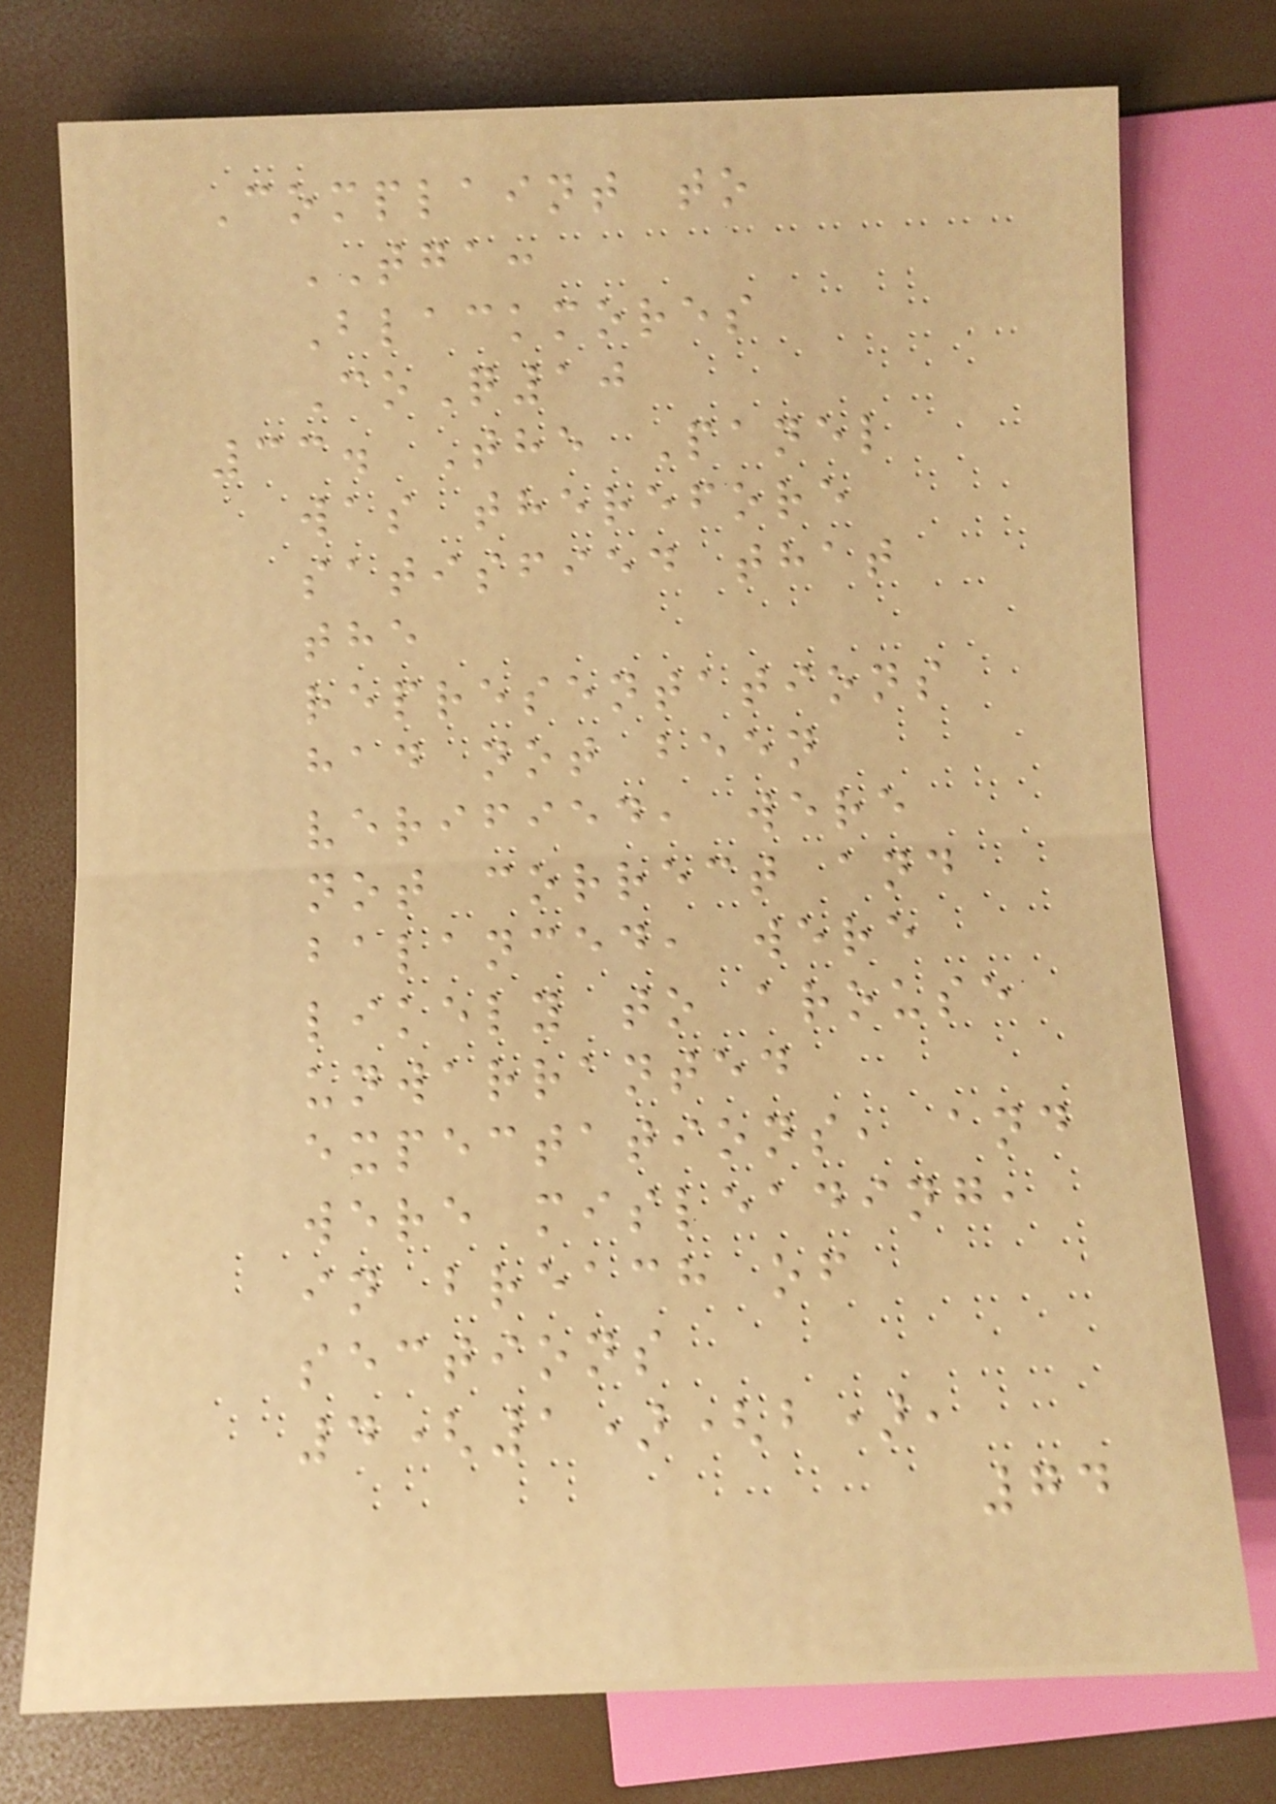Complaint to
TGA:
Blackmores
CoQ10
33. The Panel
was therefore
satisfied that
the
representations
had not been
verified, were
not correct and
balanced, were
likely to arouse
unwarranted
expectations, and
were misleading,
in breach of
sections
4(1)(b),
74
